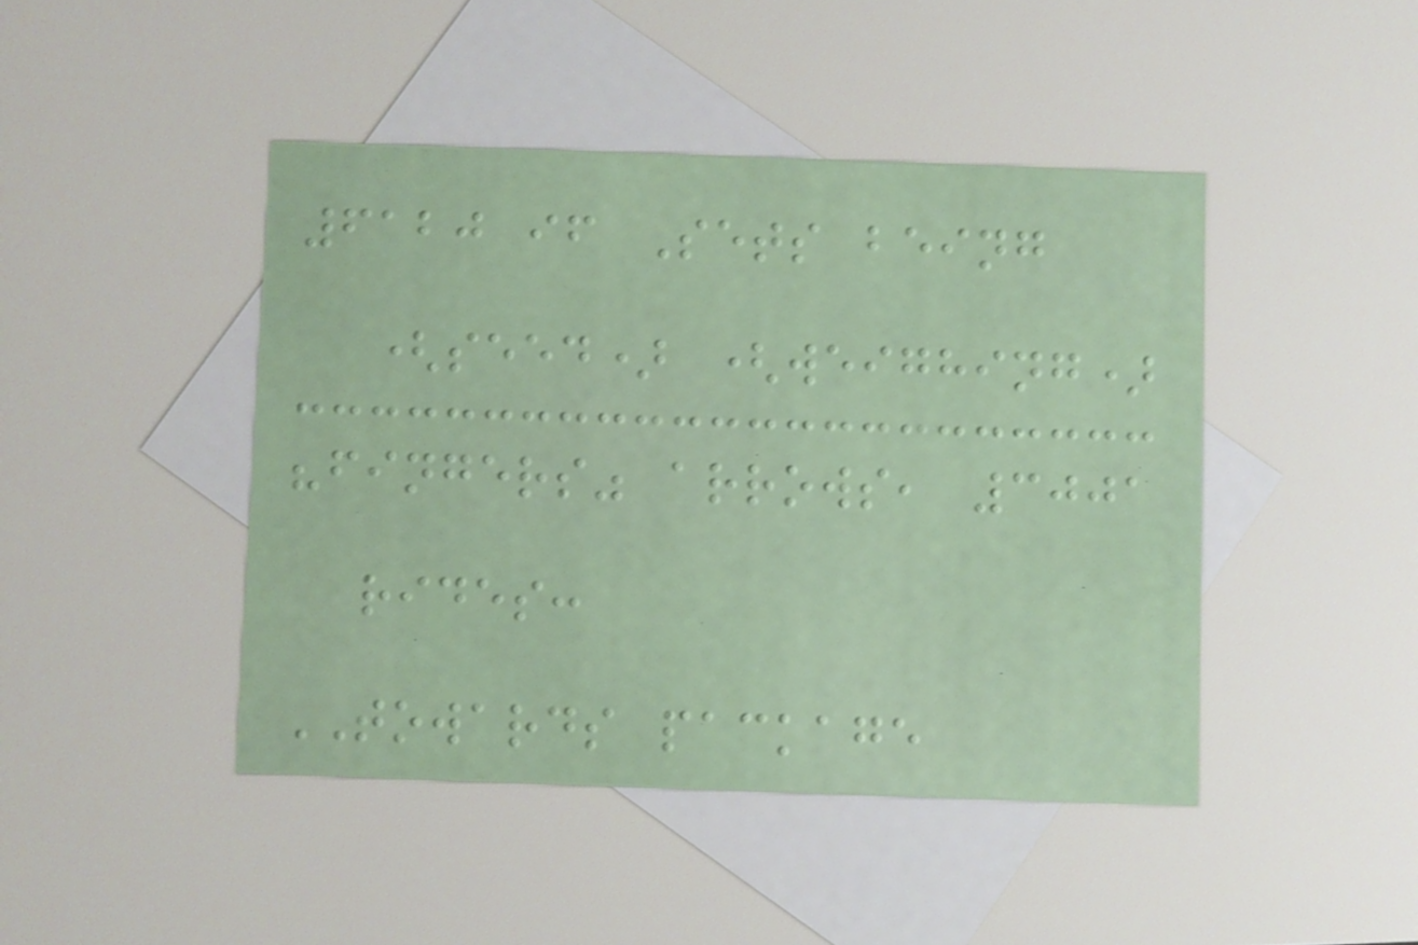6120 if Sets being
(seed) (weighing)
"fingers" arrows, 3001
rides:
TOWARDS package
